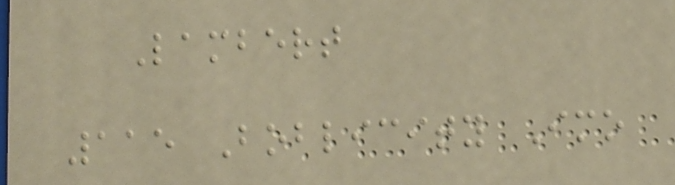Lambert
115 Boblicity Imo
